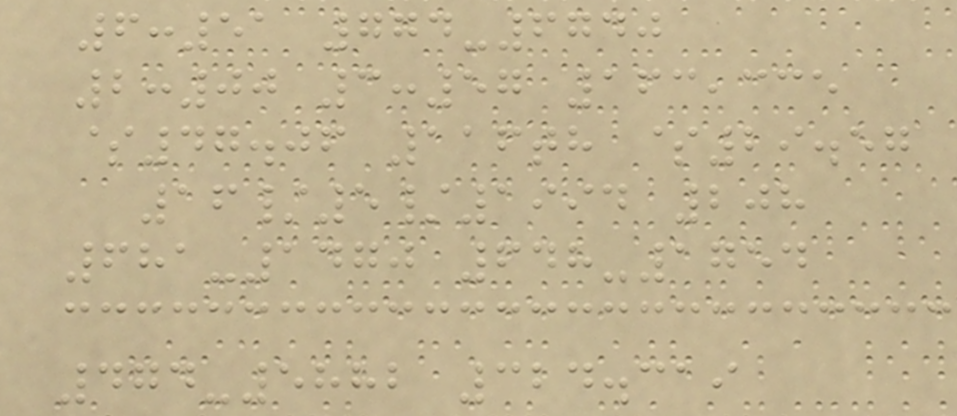6:51 774-6740
2:00 3:57 163,335
$47.06 116th $29.57
16/5/1994 208
681-1470 648-1754
474-5882 324.319
